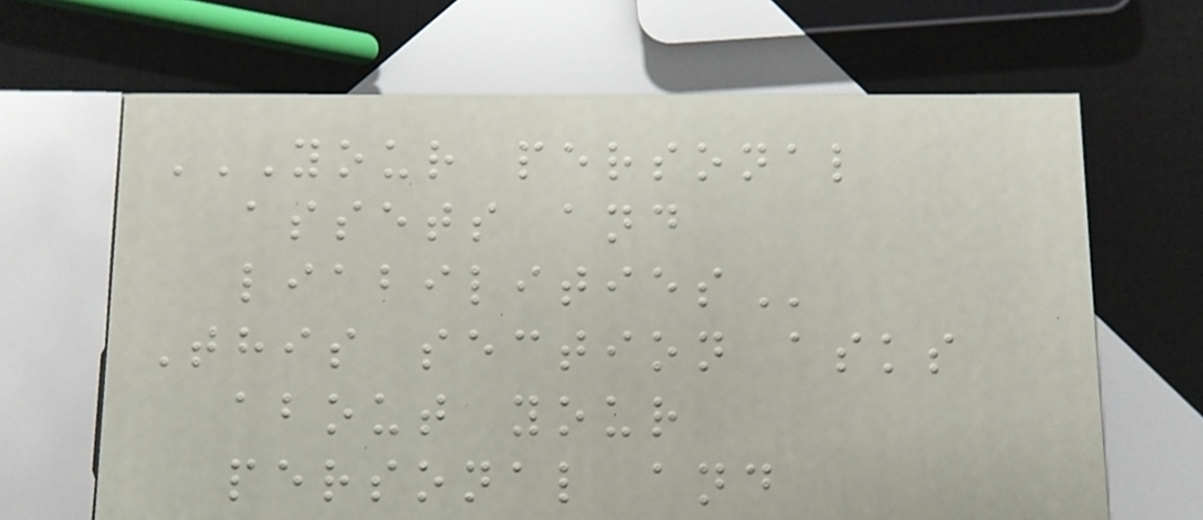YOUR PERSONAL
ASSETS AND
LIABILITIES
This section asks
about your
personal and
